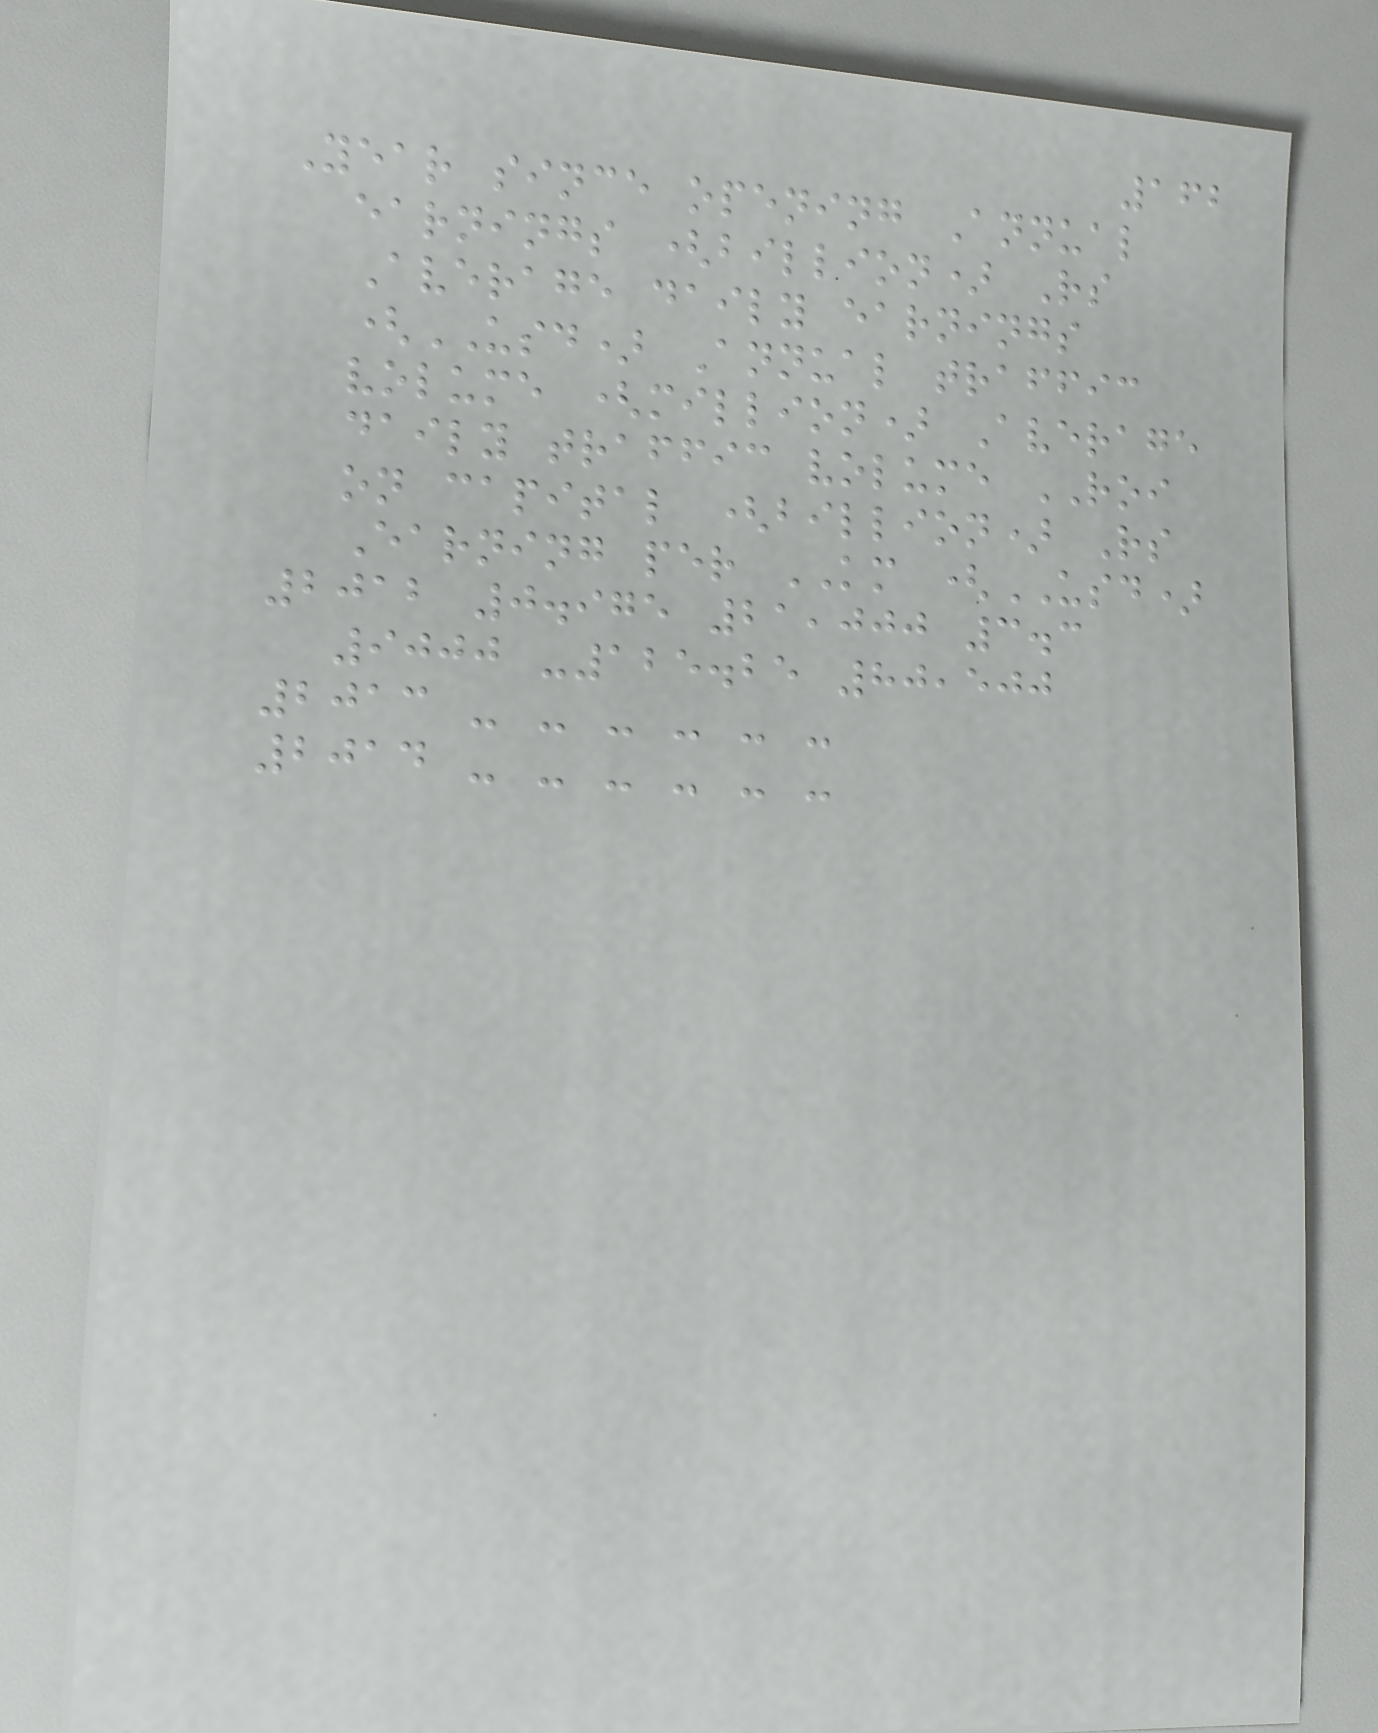162
Year since opening Annual
earnings (billion) Rs
Average daily earnings
(USD) Annual traffic
volume (million) Average
daily traffic volume ROI
on capital (billion) Rs
Earning per KM (USD)
2012 0.975 21,000 3.3
9000 -125.25 80,500
2013 - - - - - -
2014 - - - - - -
